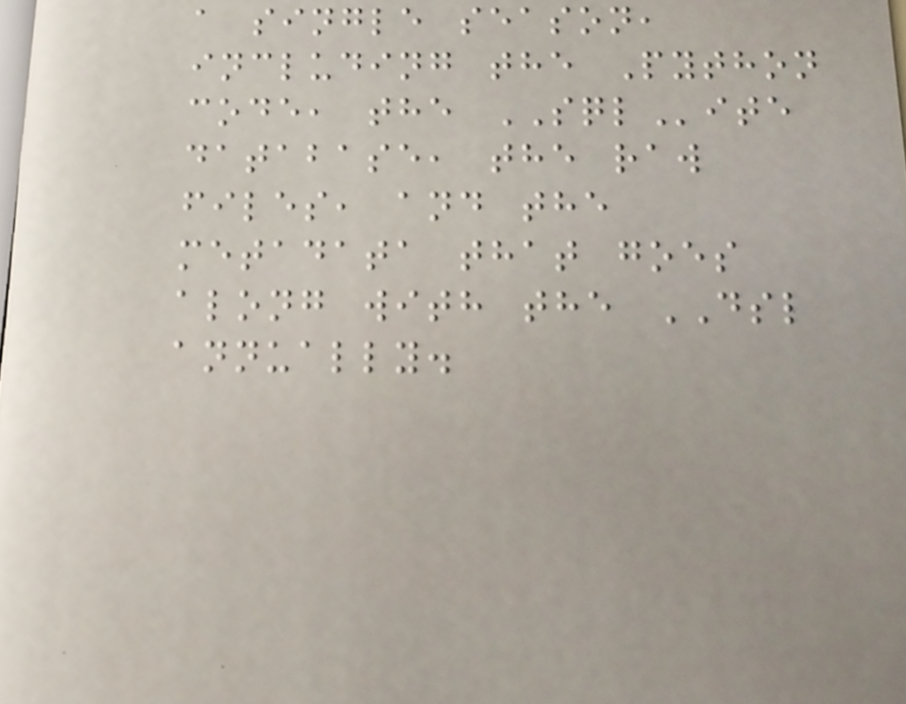a single season,
including the Python
code, the SQLite
database, the raw
files, and the
metadata that goes
along with the DSL
annually.
